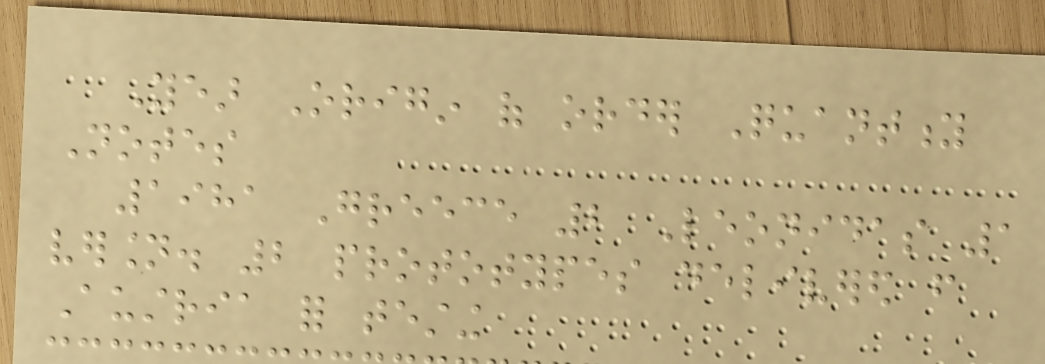Year Origin of order Quantity
Notes
1981 Greece 2 Leonidas 1
version. 2 prototypes delivered from
Austria for testing
